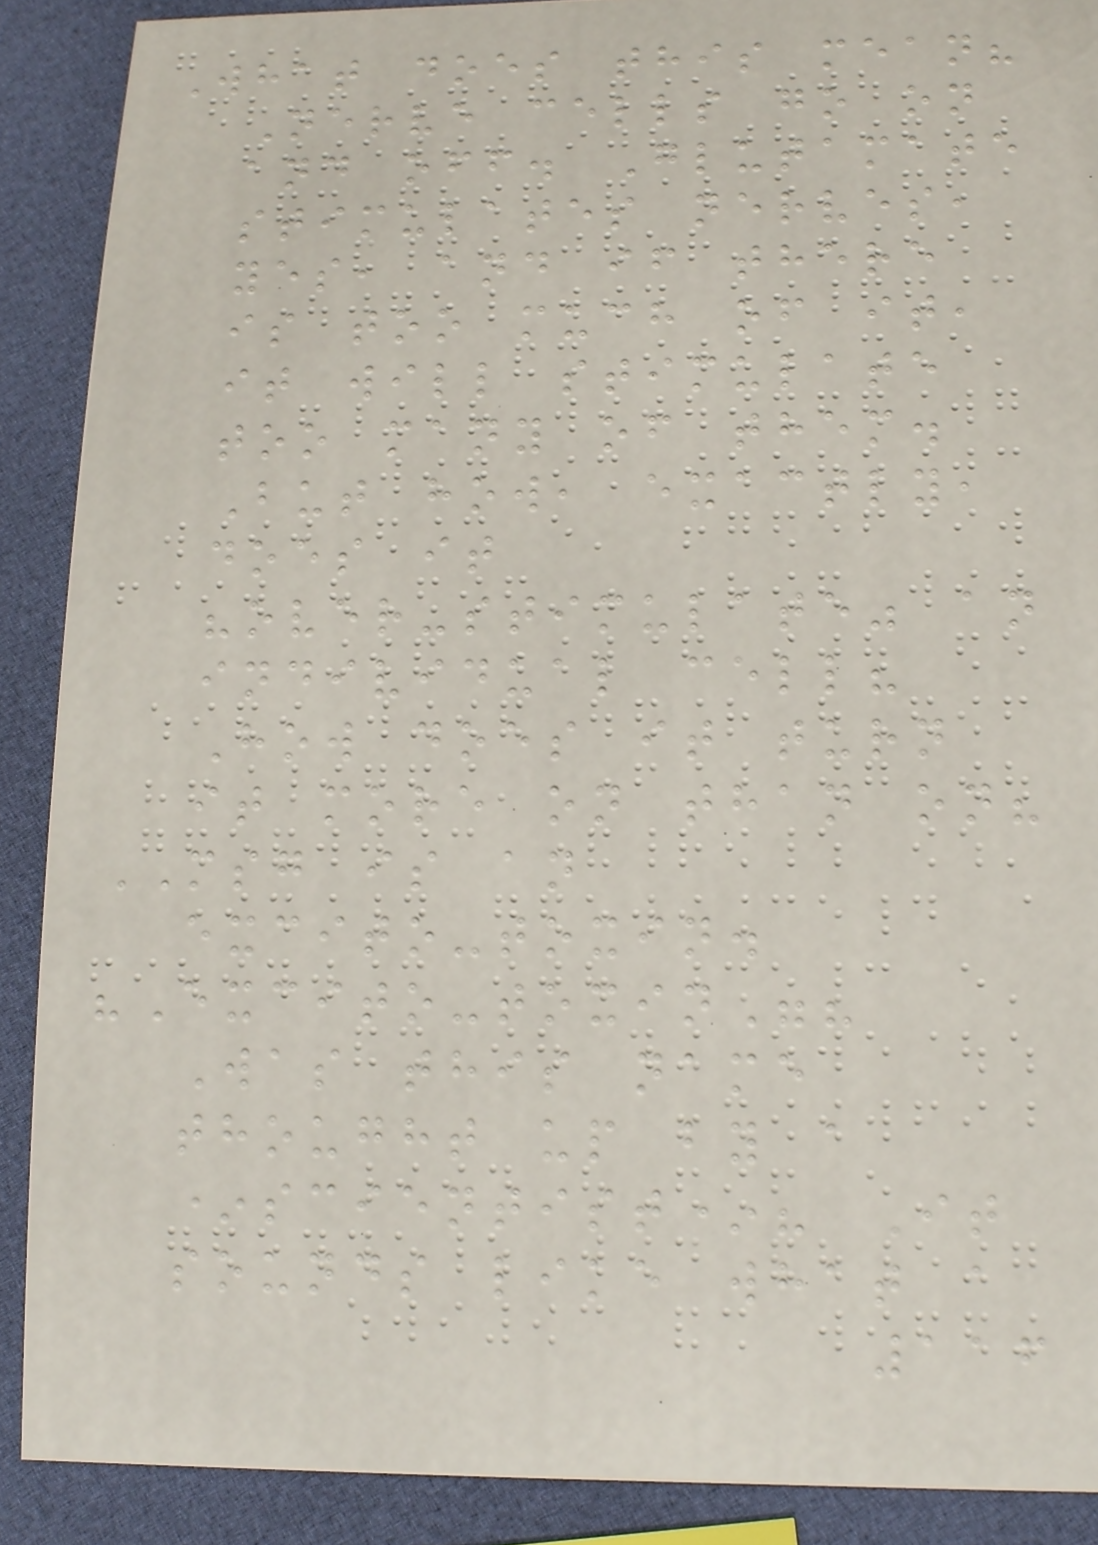What does this mean?
Nerve cells go on
and off. Glutamate
stimulates nerves,
yes, and if there
is too much of it,
it will stimulate
too many of them.
But how, exactly,
does it
"over-stimulate" an
individual cell?
How does it turn
it more on than on?
MSG is an
excito-toxin.
"Excito-toxin"?
Was this name
thought up by a
*scientist*? It
sounds like what a
116
